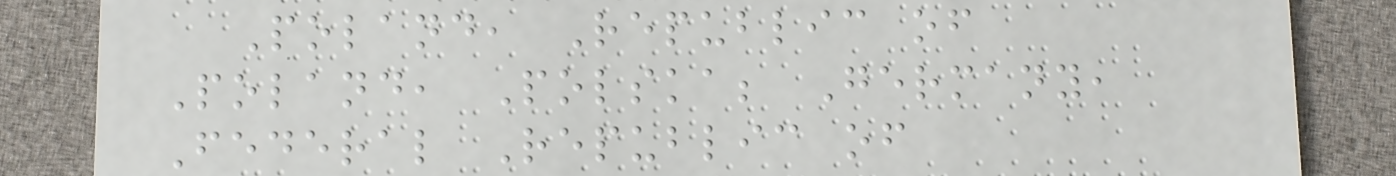Poland, Republic of
Poland, Polska; Germany,
Federal Republic of
